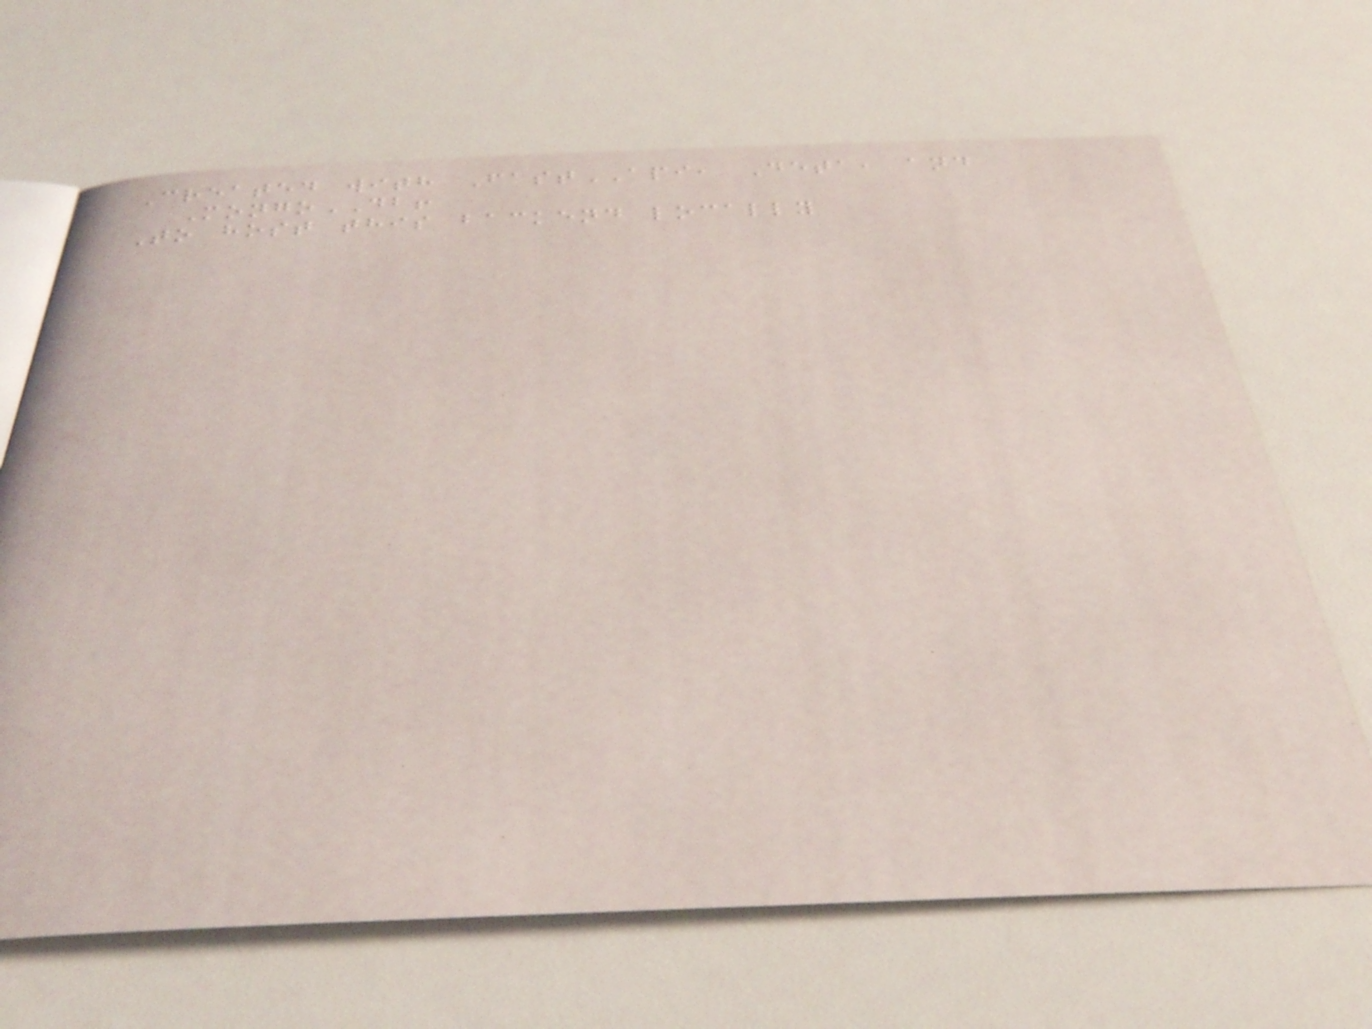Created with FastAPI, Deta, and
MongoDB!
To host this backend locally
